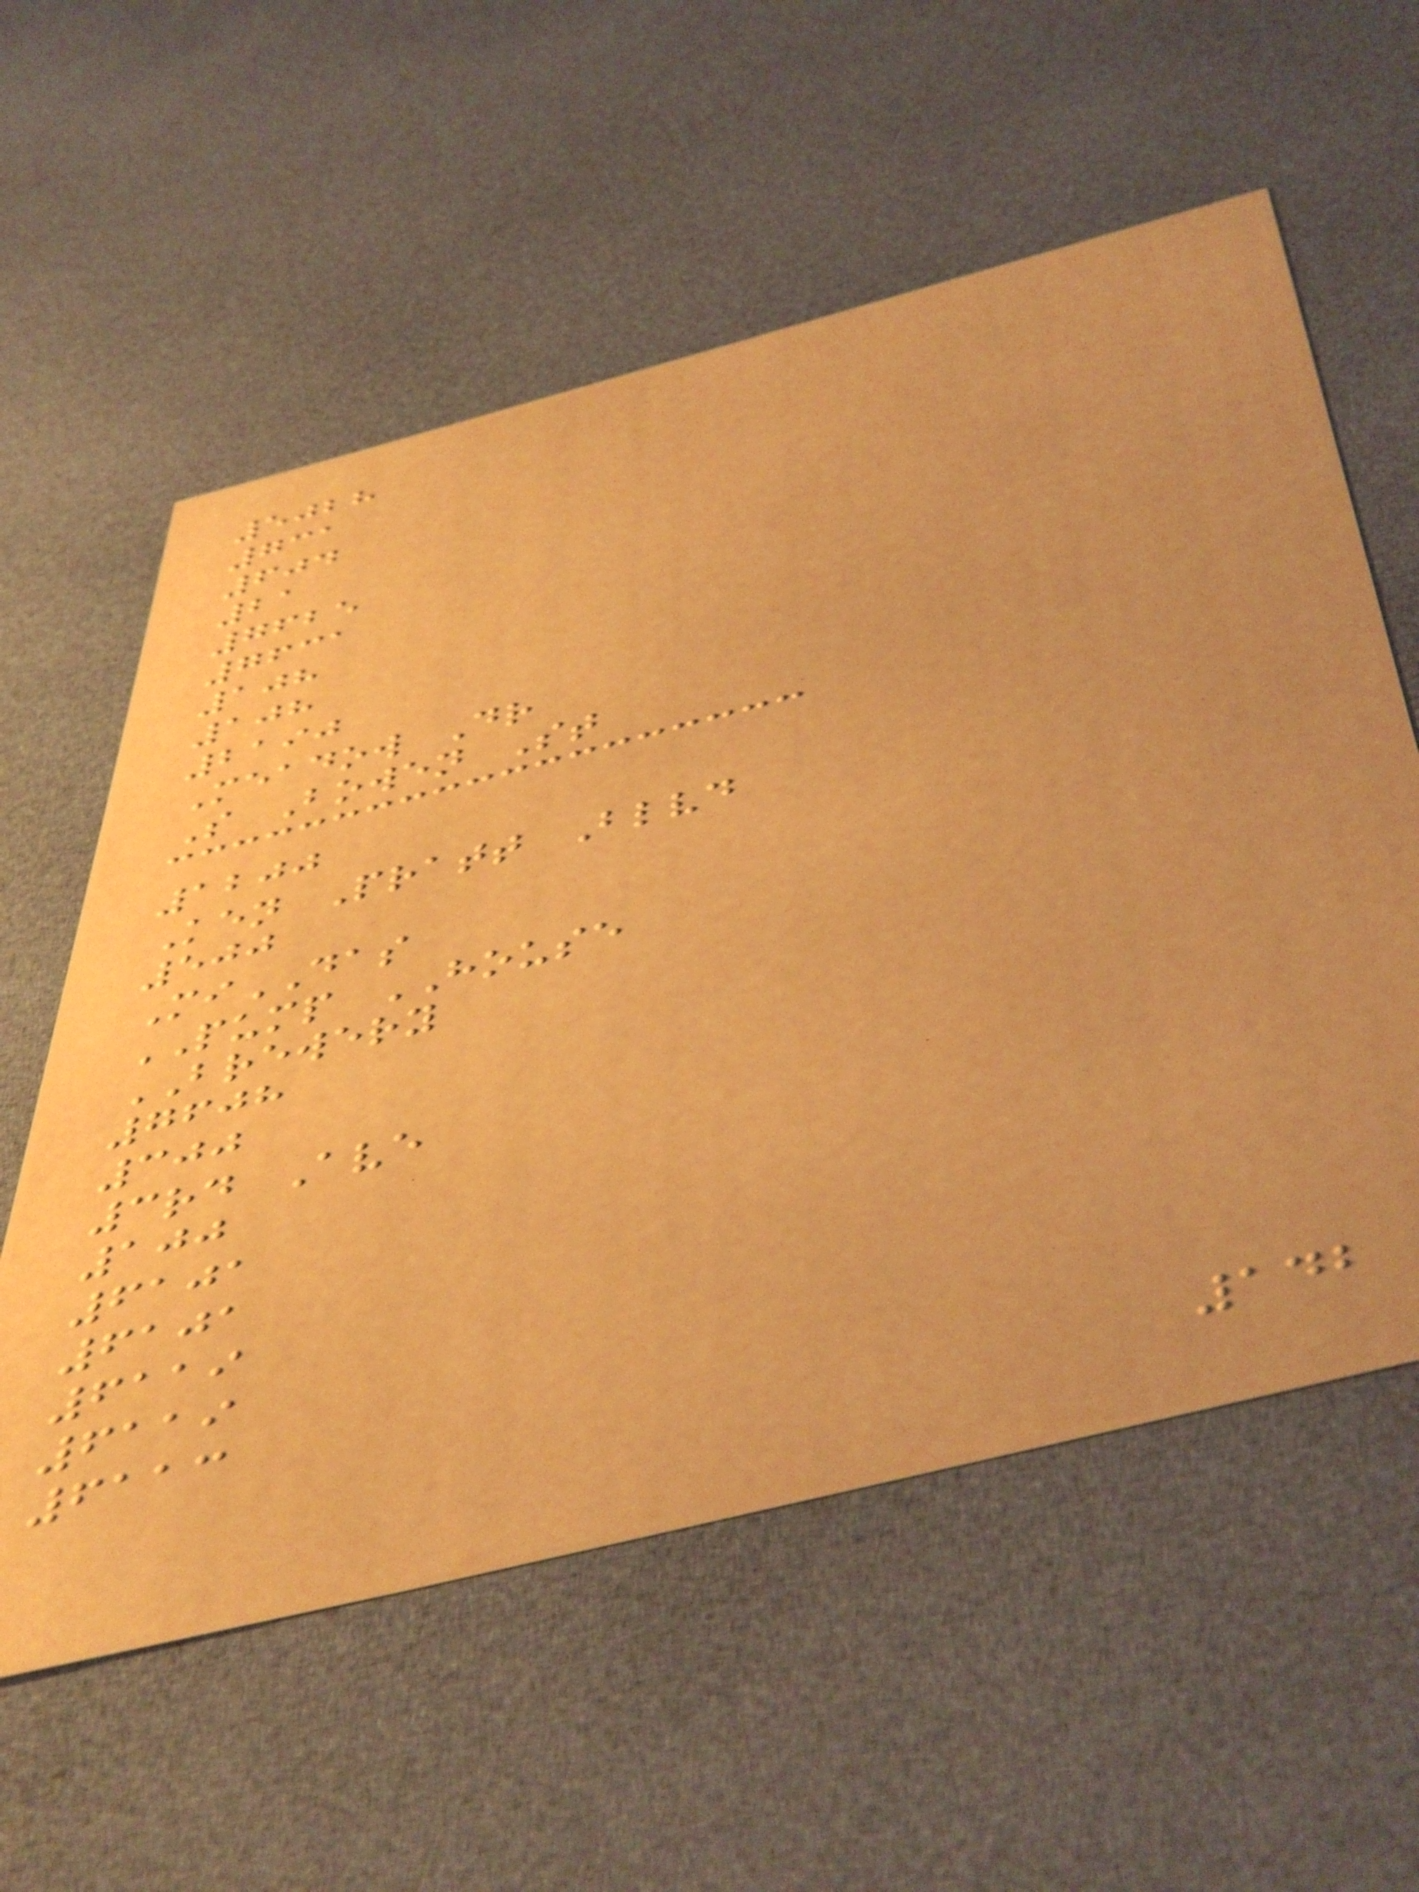5028
731
604
21
7625
7631
108
108
2190
Meadow Dr
S Bowen St
1200
Ken Pratt Blvd
500
MiDAS
PUMP HOUSE
BREWERY
7608
300
3rd Ave
100
6101
6101
6119
6119
6113
142
